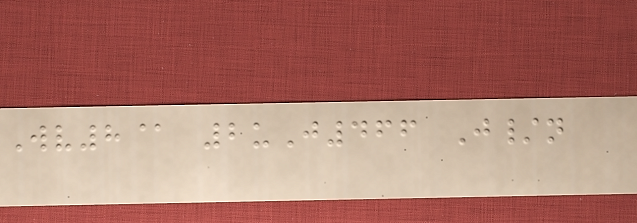Wv8@ 2uJ466 J/n
